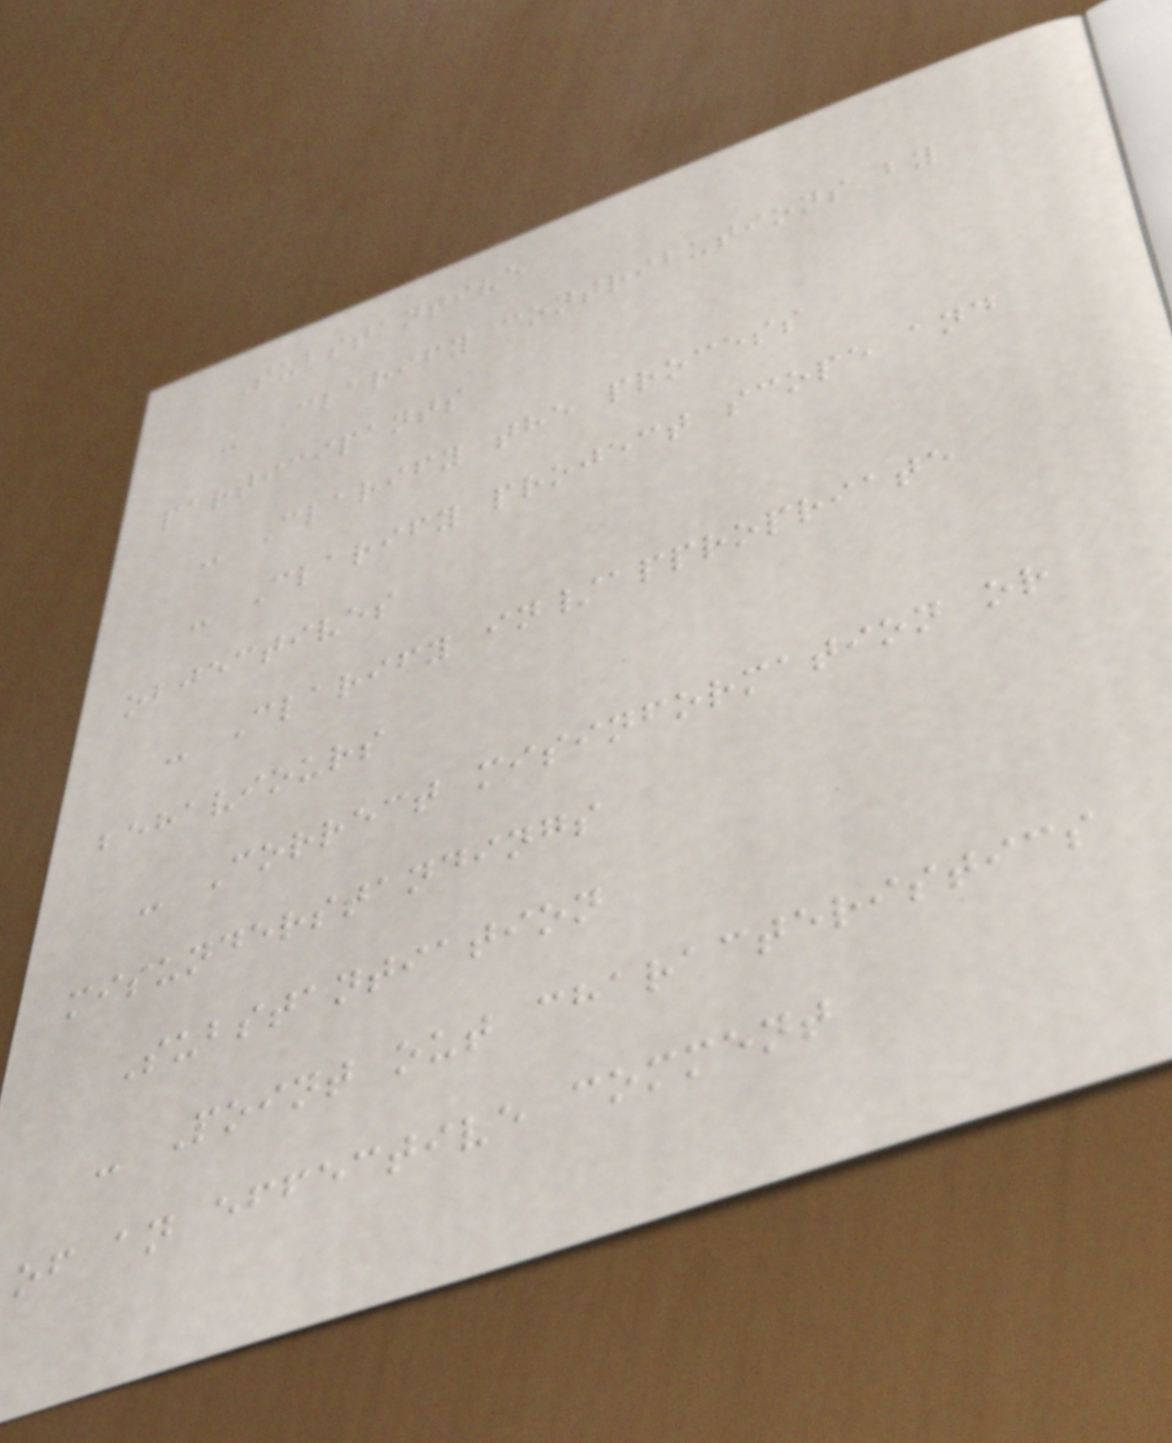Substantive
- Clarify contributions by
participants
- Clarify the process
- Clarify project scope and
objectives
- Clarify in/appropriate
behaviours
- Correct misinformation or
misunderstandings
Substantiation
- Point out characteristics
of an effective comment
